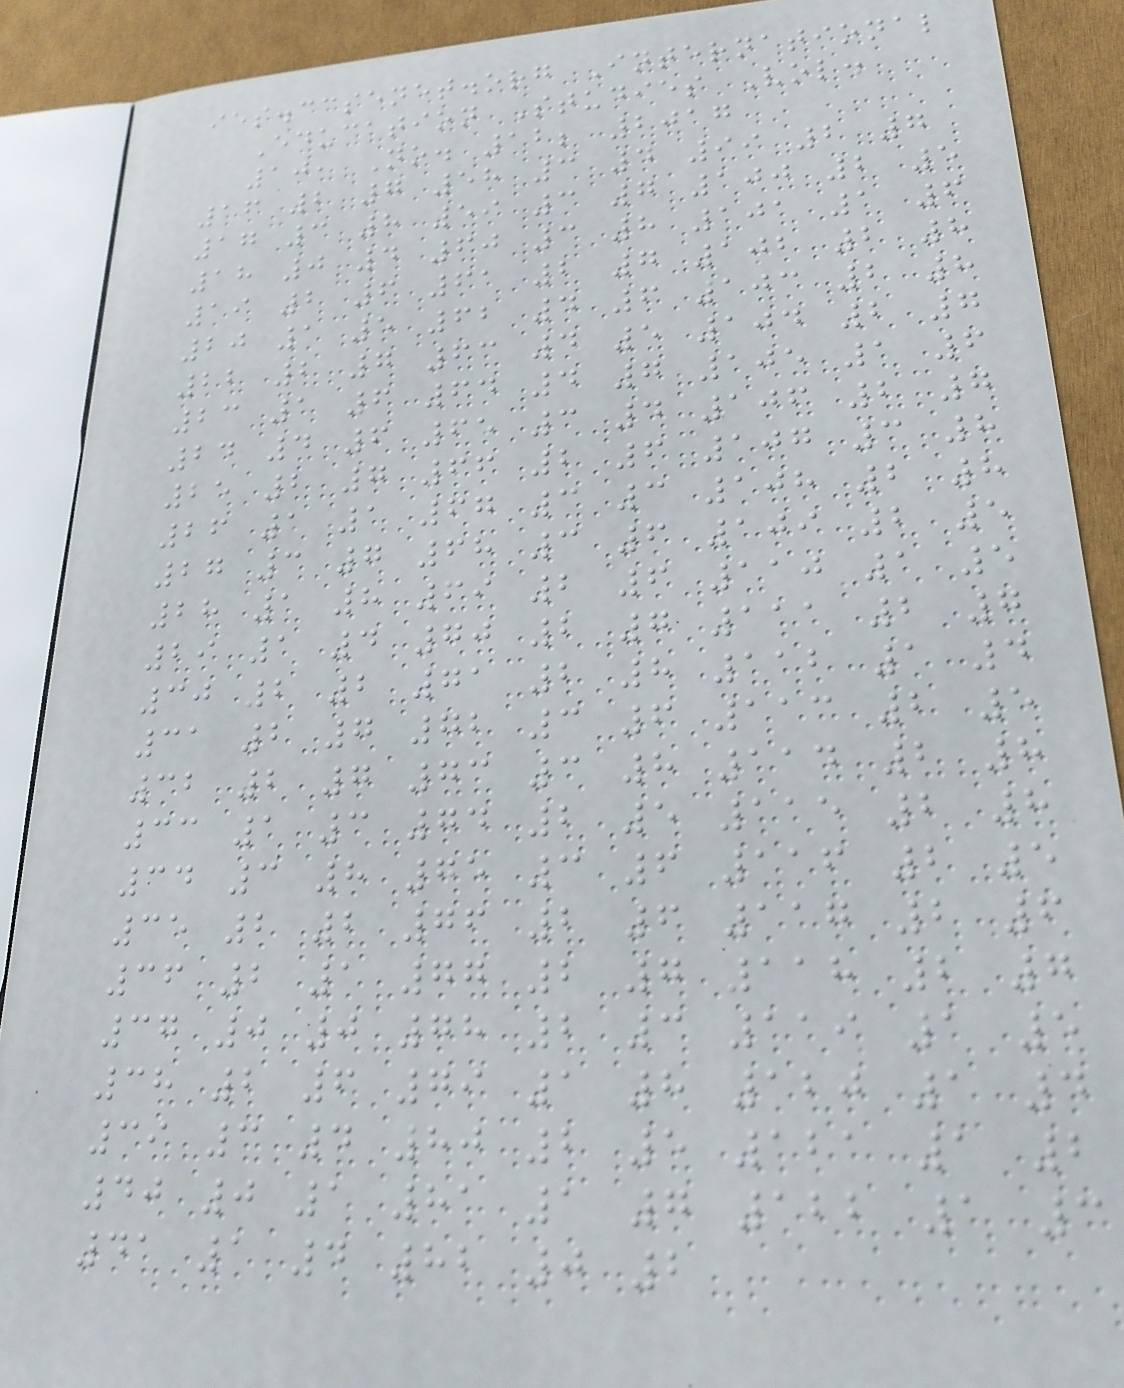ies.ccsenet.org International
Education Studies Vol.
10, No. 12; 2017
16 2 7 58 3 4 99 2 7
17 3 8 59 3 7 100 2 5
18 0 4 60 3 8 101 1 6
19 2 6 61 2 7 102 2 8
20 1 5 62 4 6 103 2 8
22 2 7 63 4 5 104 2 7
23 1 6 64 4 7 105 1 6
24 4 6 65 3 4 106 2 7
25 2 7 66 2 6 107 3 8
26 1 1 67 3 3 108 2 8
27 3 7 68 3 6 109 2 5
28 1 8 69 2 6 110 1 5
29 1 4 70 2 7 111 2 7
30 2 2 71 2 8 112 1 4
31 2 7 72 3 6 113 2 5
32 2 7 73 3 8 114 2 8
33 1 3 74 2 5 115 2 8
34 3 8 75 3 6 116 2 5
35 2 2 76 2 6 117 2 6
36 2 1 77 2 7 118 2 7
37 0 0 78 2 3 119 1 5
38 2 6 79 1 8 120 1 4
39 3 4 80 2 5 121 1 2
40 0 1 81 1 7 122 1 3
41 1 4 82 0 2
